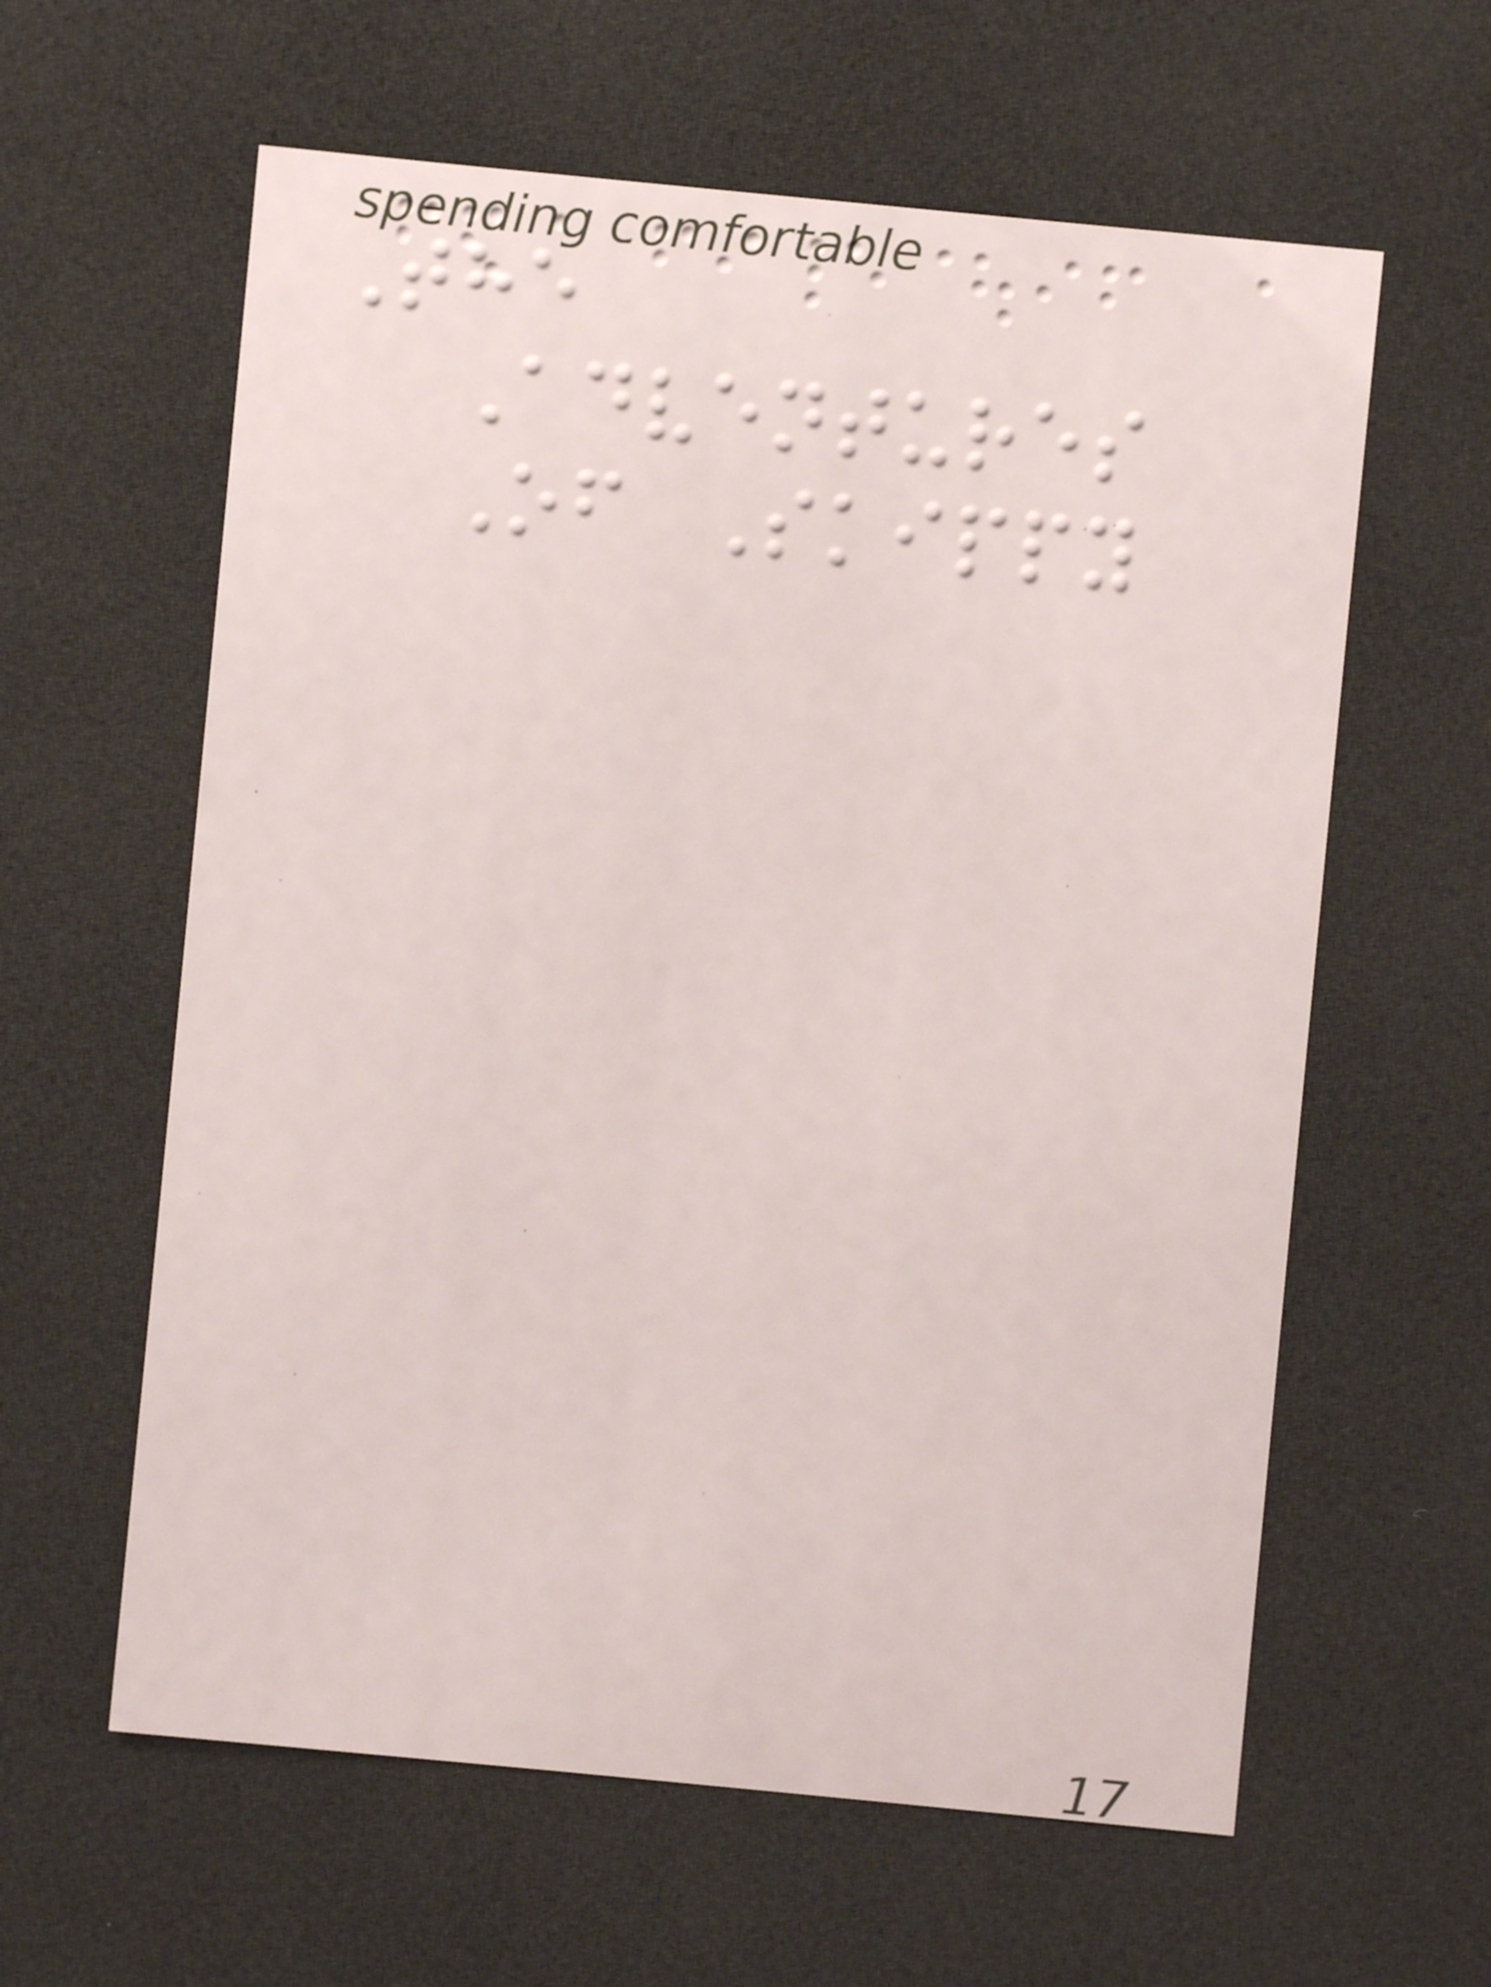The
Adventures
Of Skippy
